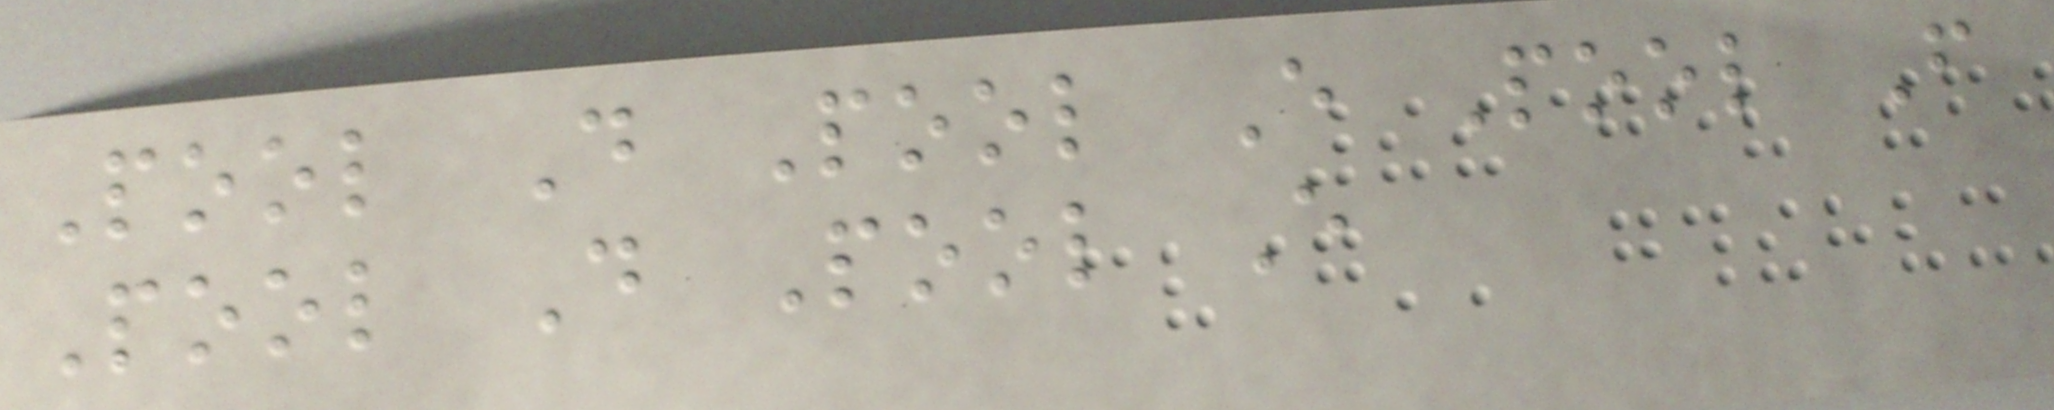Pool D Pool E Pool F
Pool D Pool E
